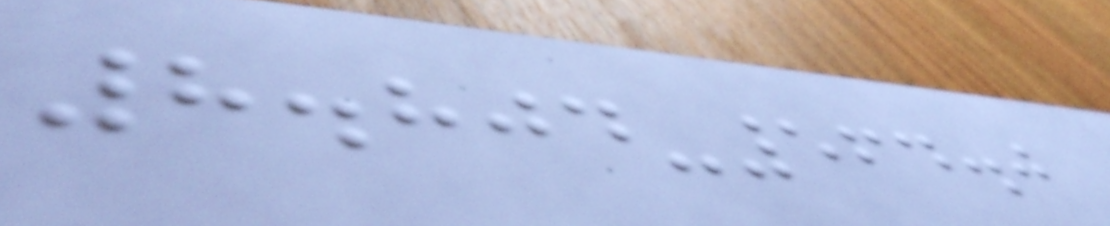8.804-564.0
